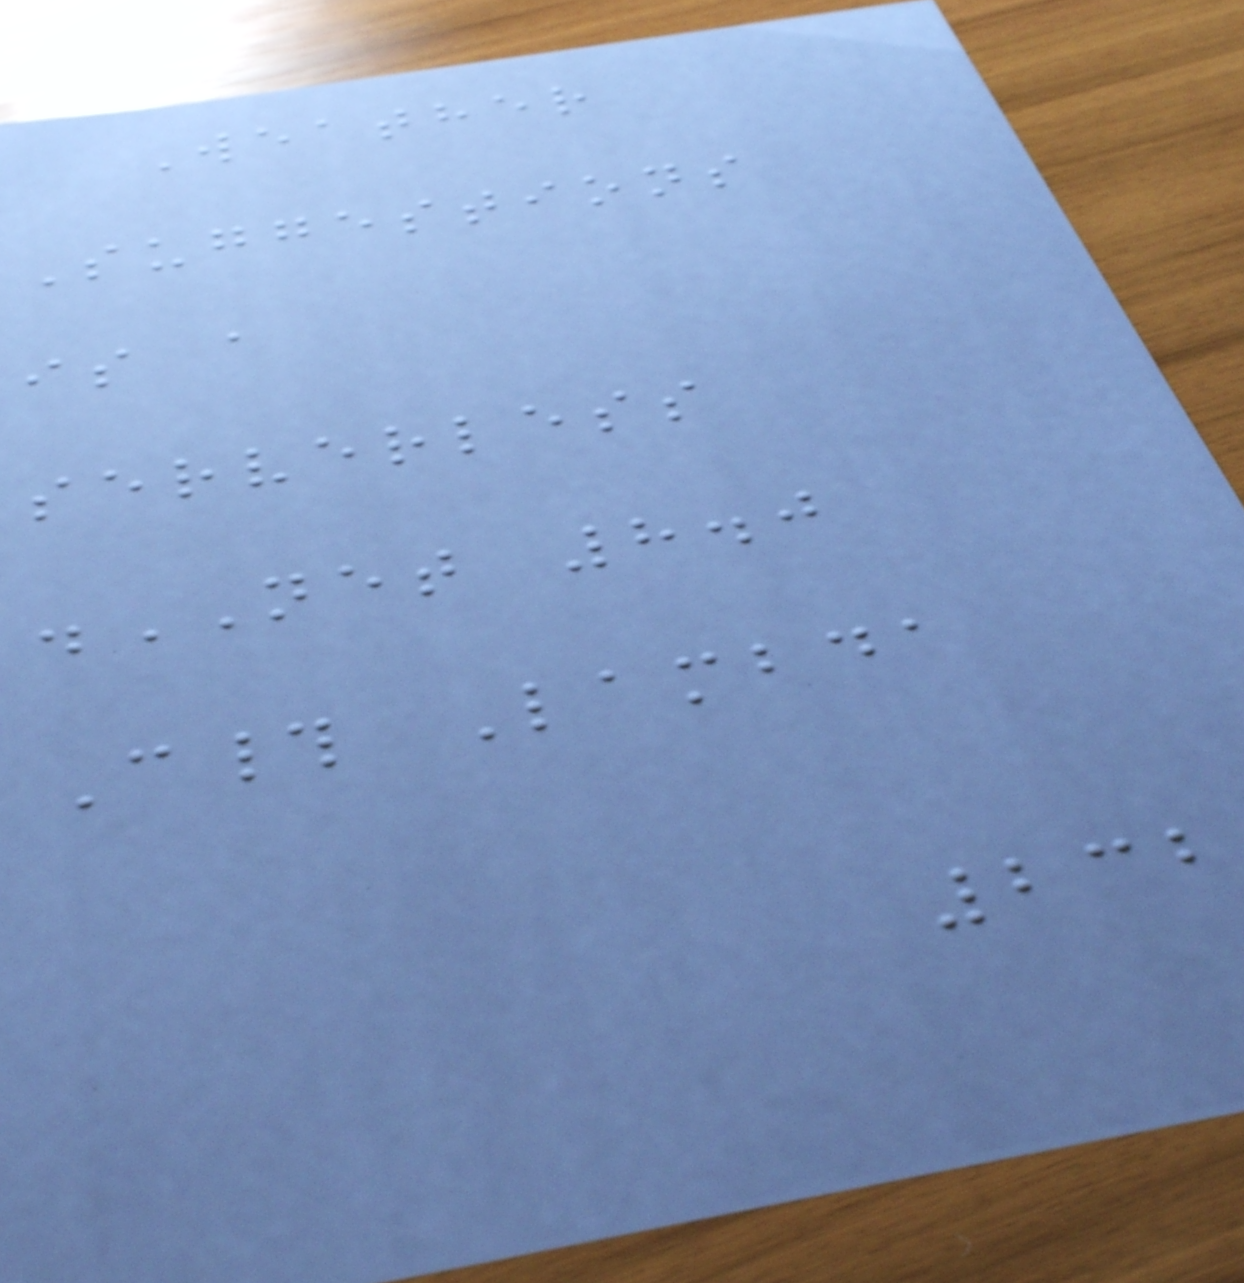Weather
Suggestions
is a
serverless
.NET 8.0
C# Lambda
232
